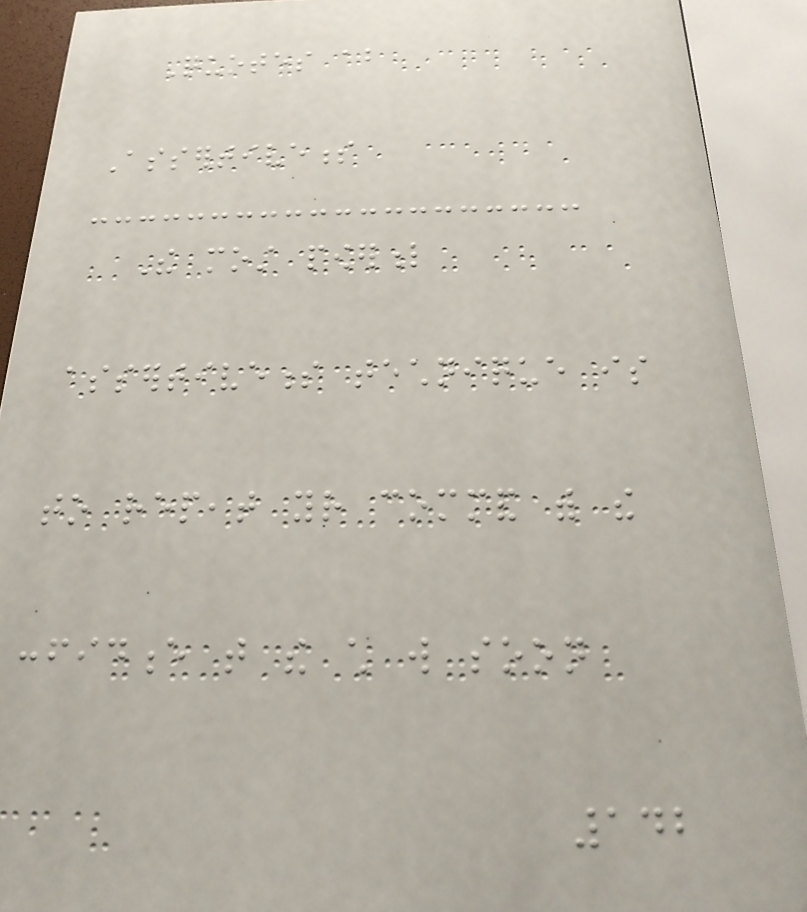Quotes about
Assertiveness
The most powerful
assertiveness technique is
to repeat your command with the
confidence that the child will soon
142
